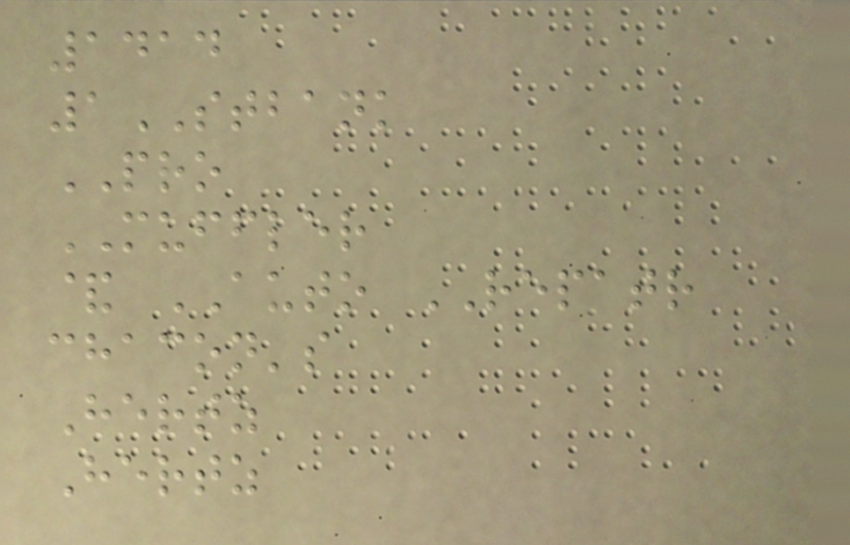1414
1STBANK
PRO
MUFFLER
& AUTO REPATR
chacon's
Hertz
Hertz
